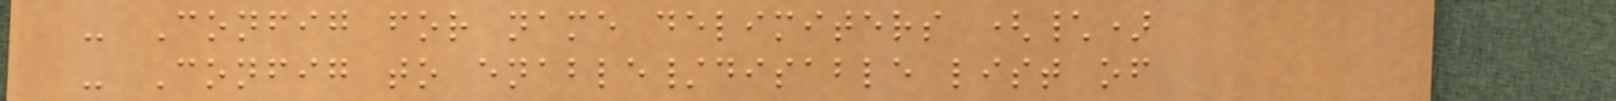- Config for name delimiters (\)
- Config to enable/disable list of
